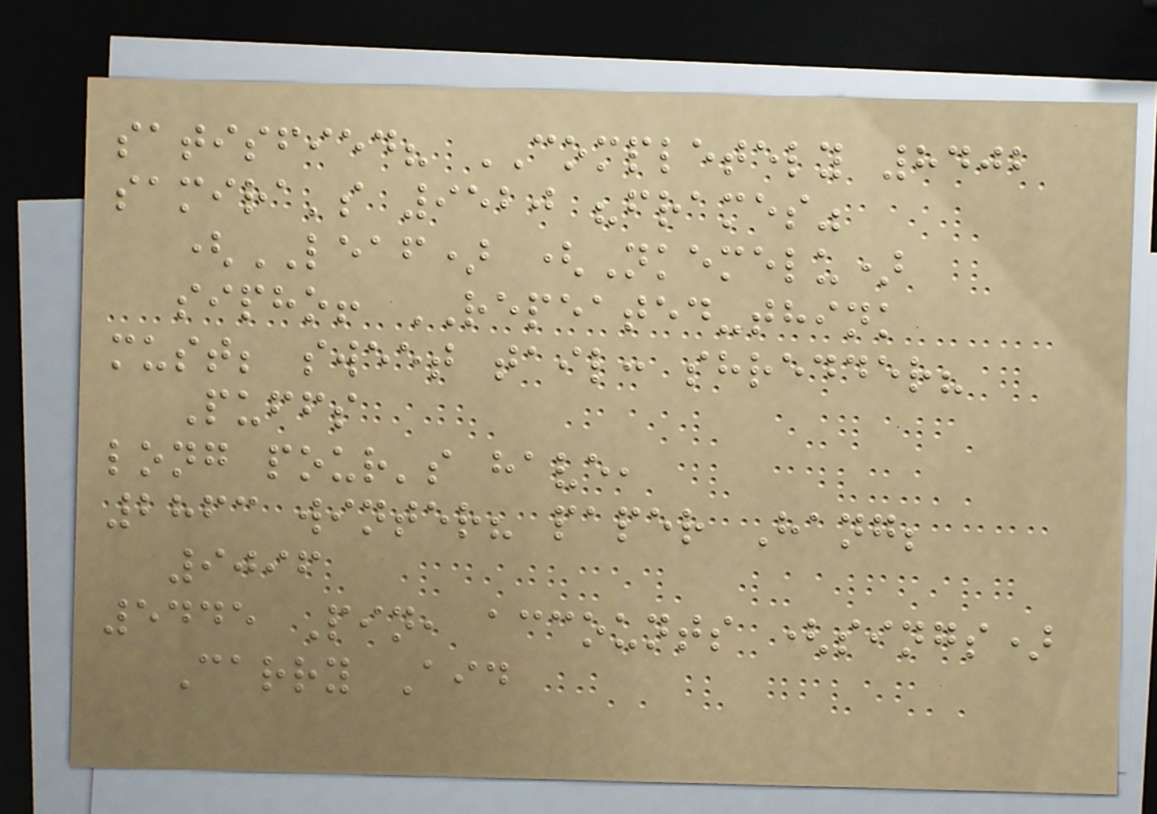satisfied? COMPLETELY 8402
samira's 9520 "frames"
(LEAF) (Nkemelu)
sipho! REPEATED-think
must; sweet tail: shredder?
Puffs
long pour's have,
2863 winter? paper Hang;
9096
5445 Pin, accounts (sings)
Carry Aid
